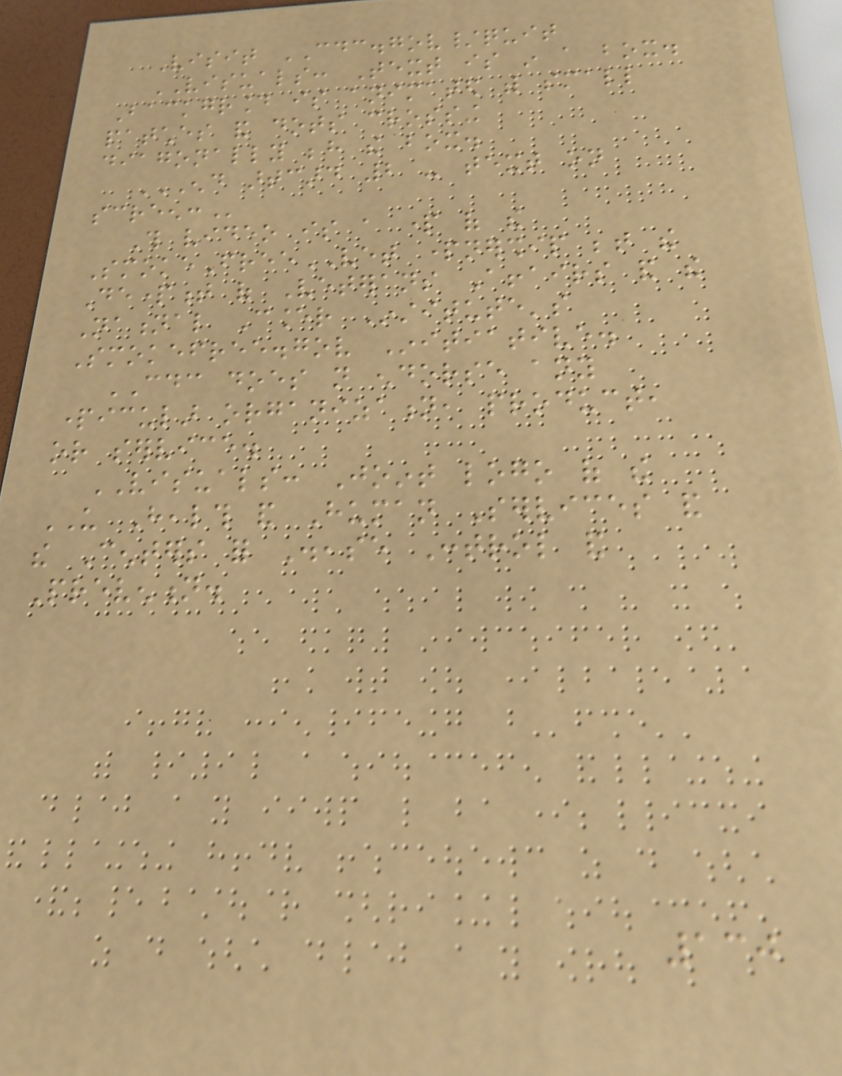Visit CDC.gov/quit
VISUALS: Text is in a box.
Background is animated with small
patches and dots crossing
diagonally behind the box.
END ARTCARD 2 - TEXT ON
SCREEN:
This video is a part of the
SmokeFreeVET partnership between the
Department of Veterans Affairs and the
National Cancer Institute's
Smokefree.gov Initiative.
CDC does not endorse any
particular organization, product,
or service.
VISUALS: Joint logo of the
US Health and Human Services and
the Centers for Disease Control and
Prevention.
130
